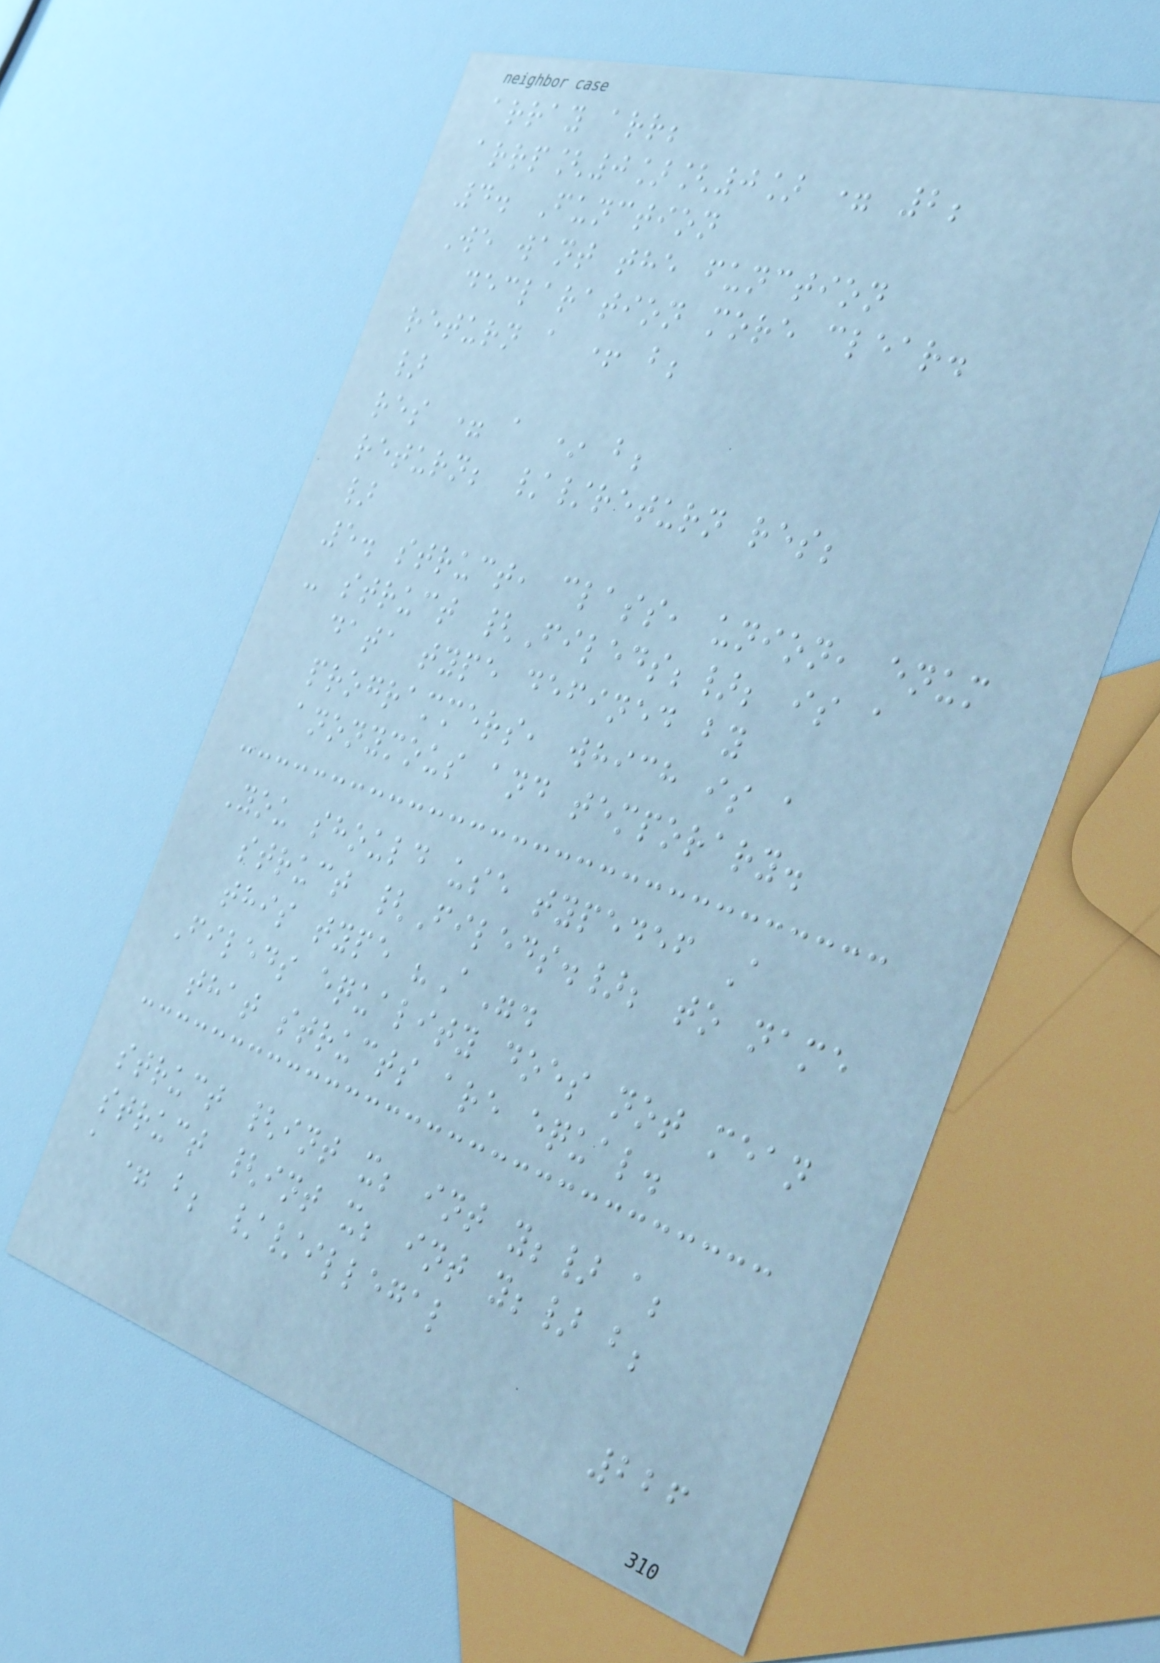array arr;
arrp[0][0] = 2;
4. Function
We want the function
declaration more clear.
return a + b;
}
res = a * b;
return; //return res;
}
5. struct, class, union, enum
- struct {Fileds;}; is a
data type defined by
programmers, which is a
anonymous and temporary.
You should use typedef A
struct {Fileds.}; to name
this type "A".
Fileds equality does not mean
that structs are equal.
struct {int x; int y;} a;
struct {int x; int y;} b;
a = b; //illegal
226
